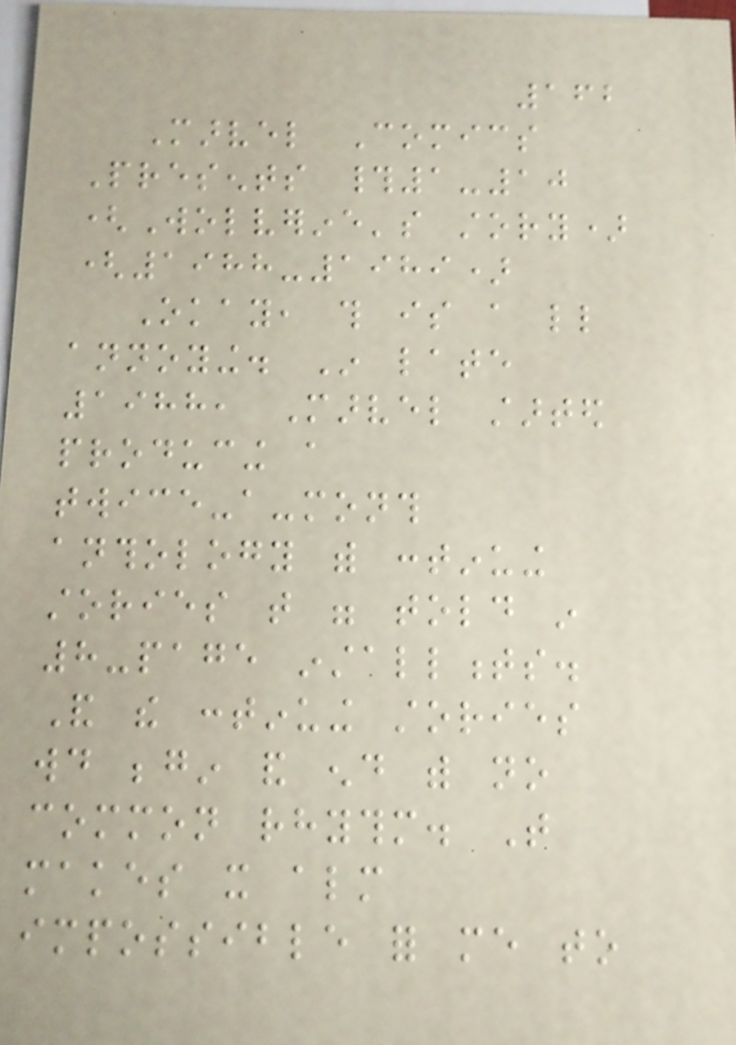162
Marvel Comics
Presents #1-10
(Wolverine's story)
(1988-1989)
Okay, this is a little
annoying. In late
1988, Marvel started
producing a
twice-a-month
anthology with continuing
stories that were told in
8-page installments.
And the continuing stories
would begin and end with no
common rhythm. That
makes it almost
impossible for me to
